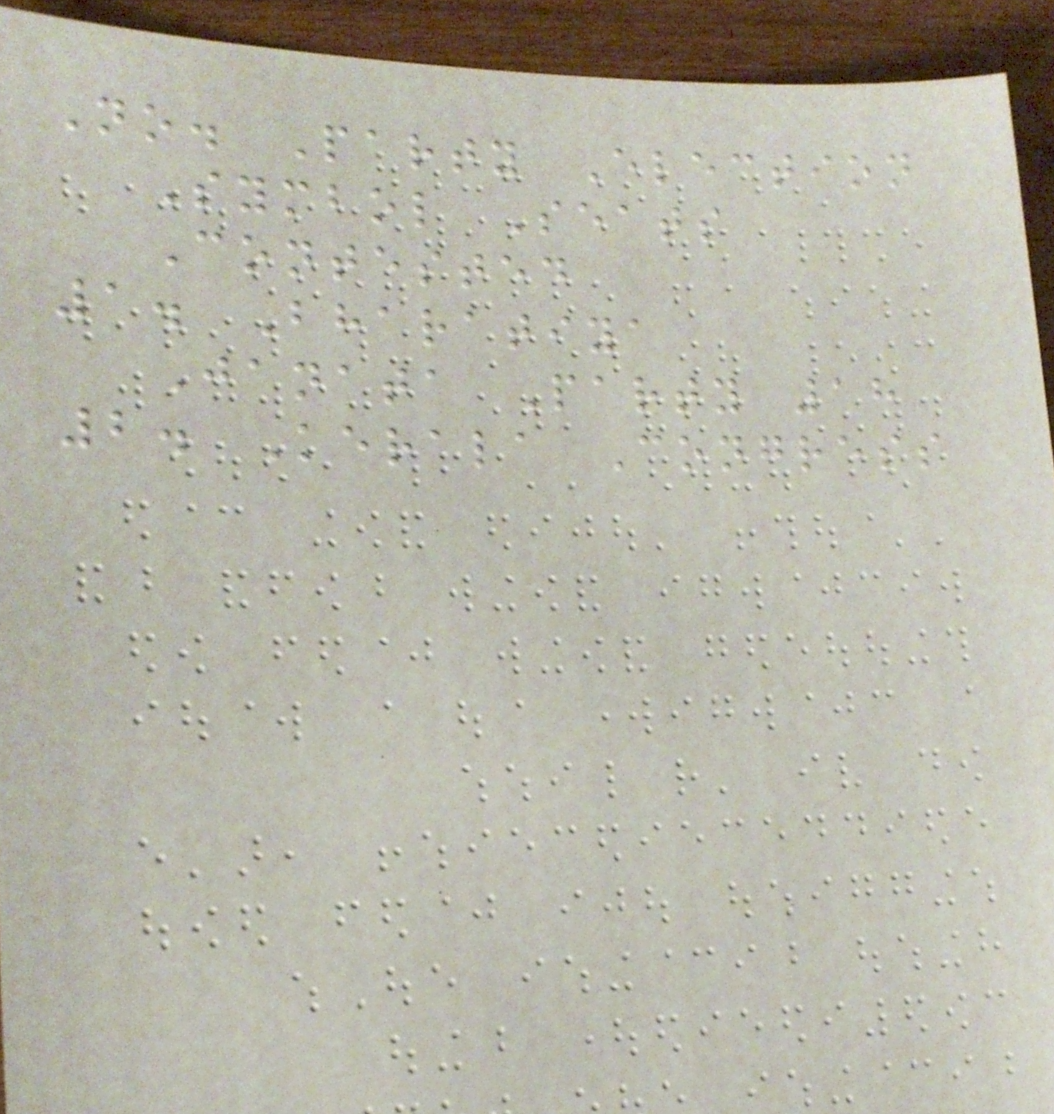No. Party Election
Symbol Seats
Contested
1. Bharatiya
Janata Party 18
2. Kerala Congress
